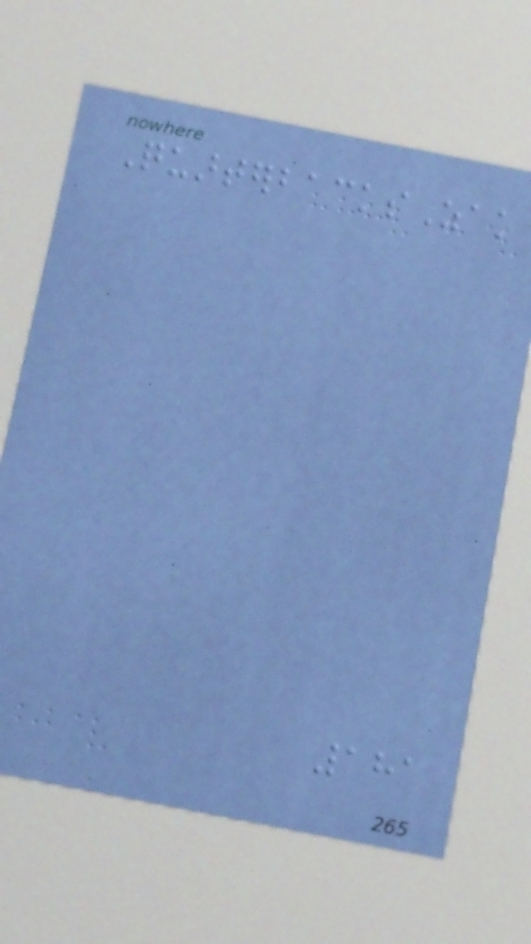QuarterbacksZak
181
